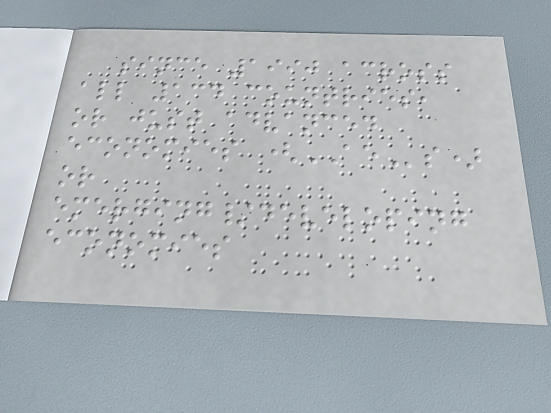since 1990 across
all 134 countries,
or just advanced
economies (AEs)
or
emerging/developing
economies
